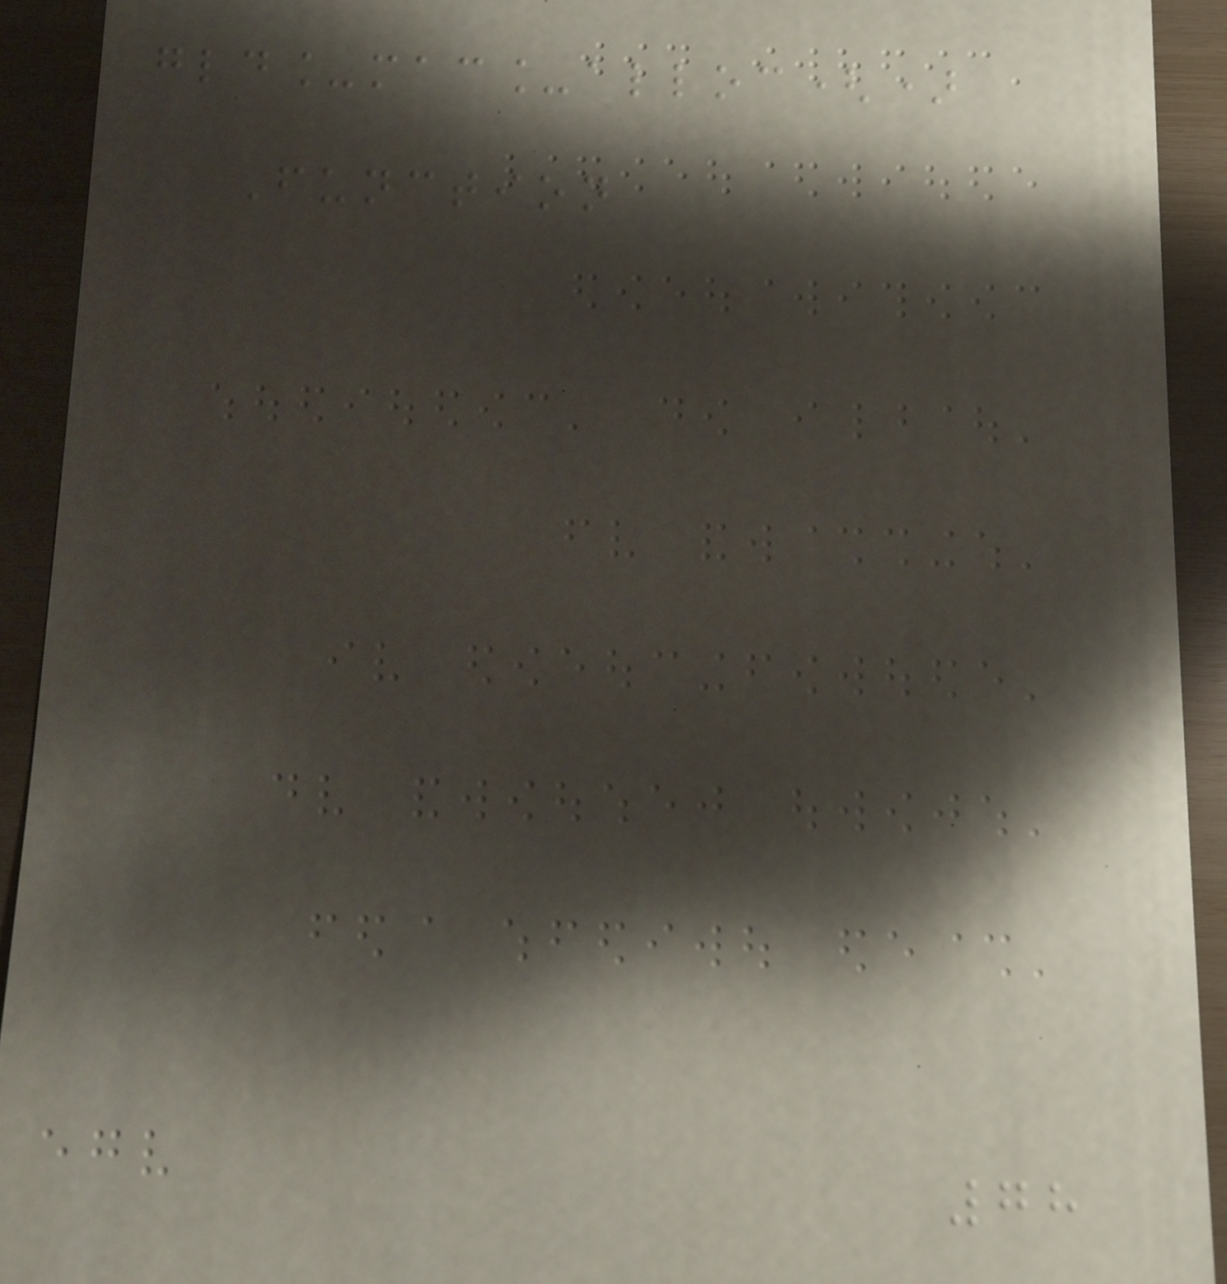gld_mac_alloc()
Function
78
